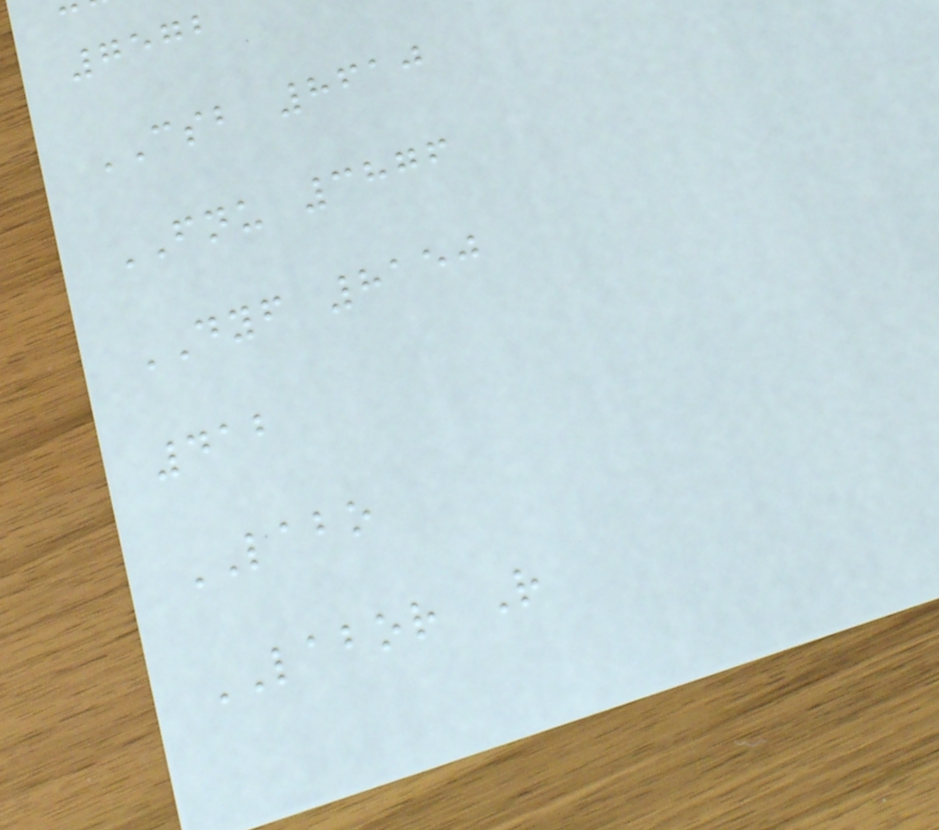7572
CSB 8610
FNU 3876
DYF 8150
412
LABO
LABOR R
